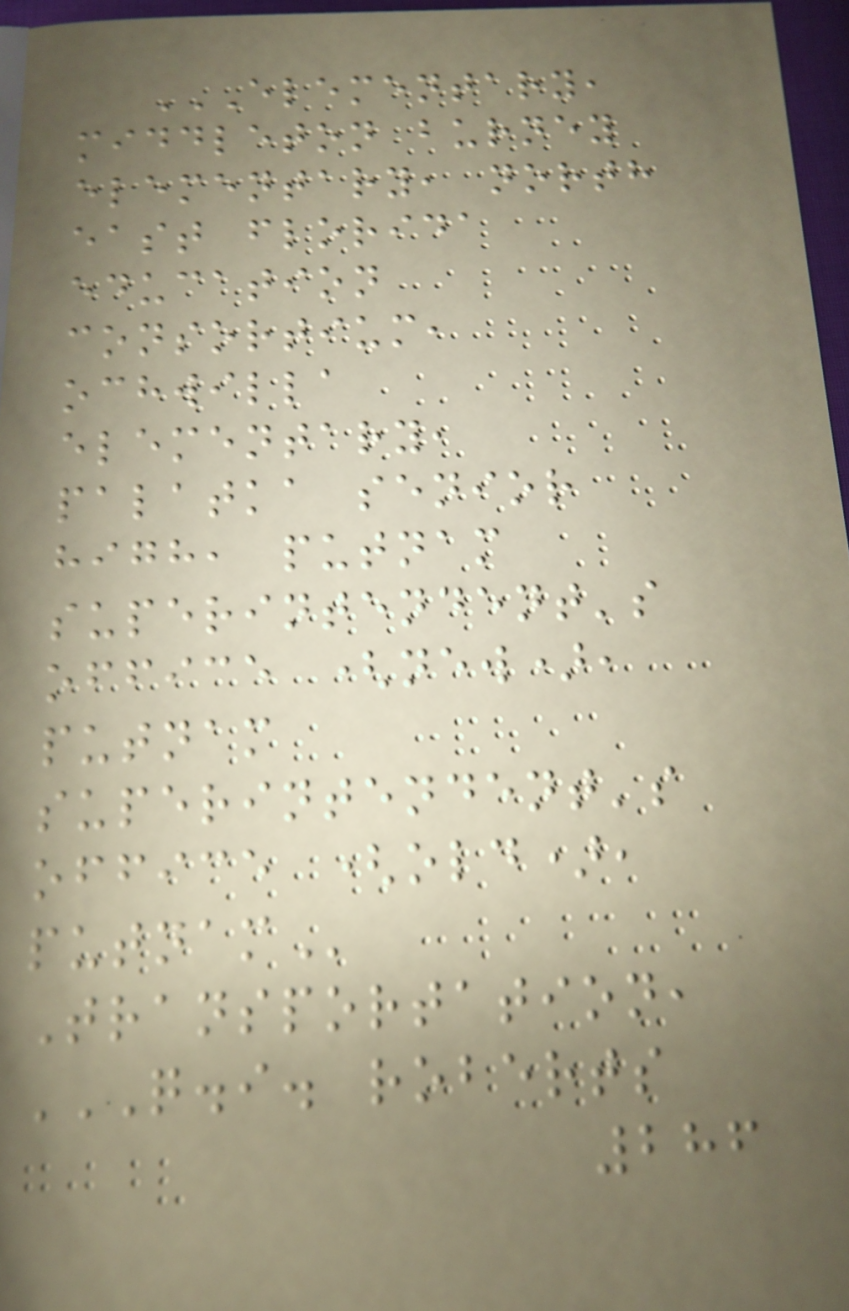ELEMENTARY,
MIDDLETON BURNEY
ELEMENTARY, NORTH
EAST FLORIDA
EDUCATION
CONSORTIUM,
OCHWILLA
ELEMENTARY,
PALATKA SENIOR
HIGH, PUTNAM
SUPERINTENDENT'S
OFFICE (NEW),
PUTNAM
SUPERINTENDENT'S
OFFICE (OLD),
PUTNAM
Transportation,
Q.I. ROBERTS
286
